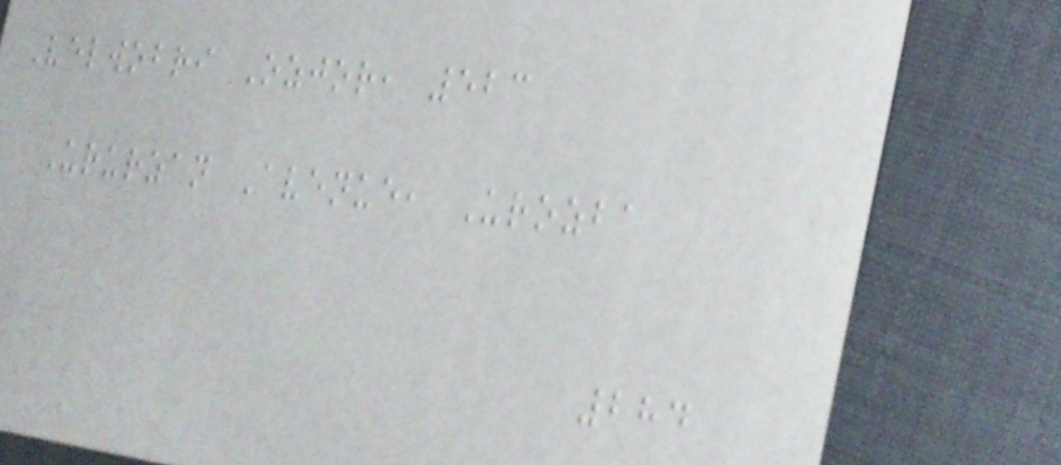Velwobri Ozjor, 523
Ururzan Avenue, Urozba
284
